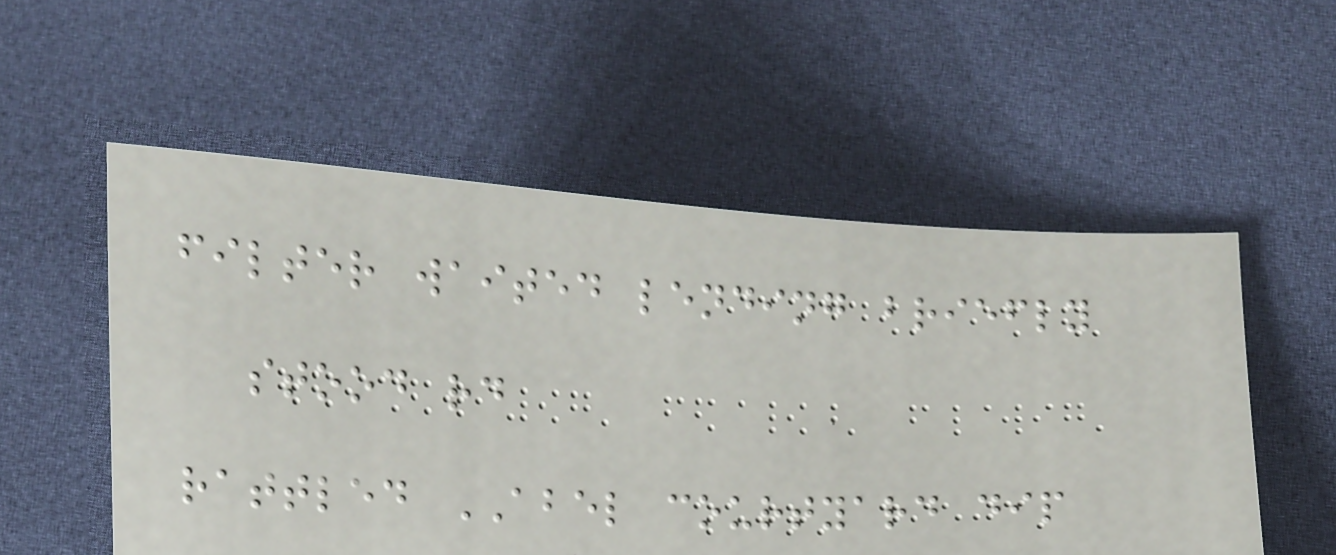filter waited lending briefly
stood rd
rattled ABEL courtyard dip
